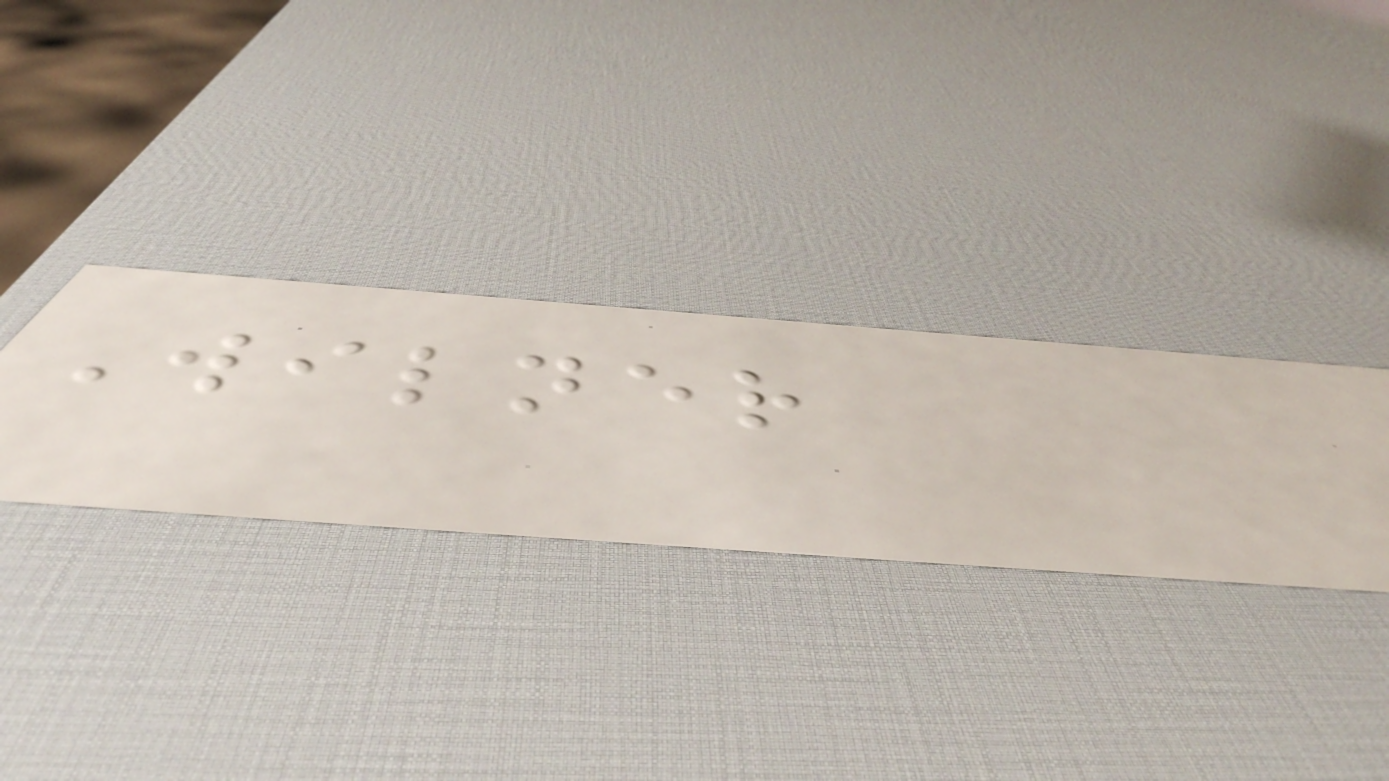Wilner
